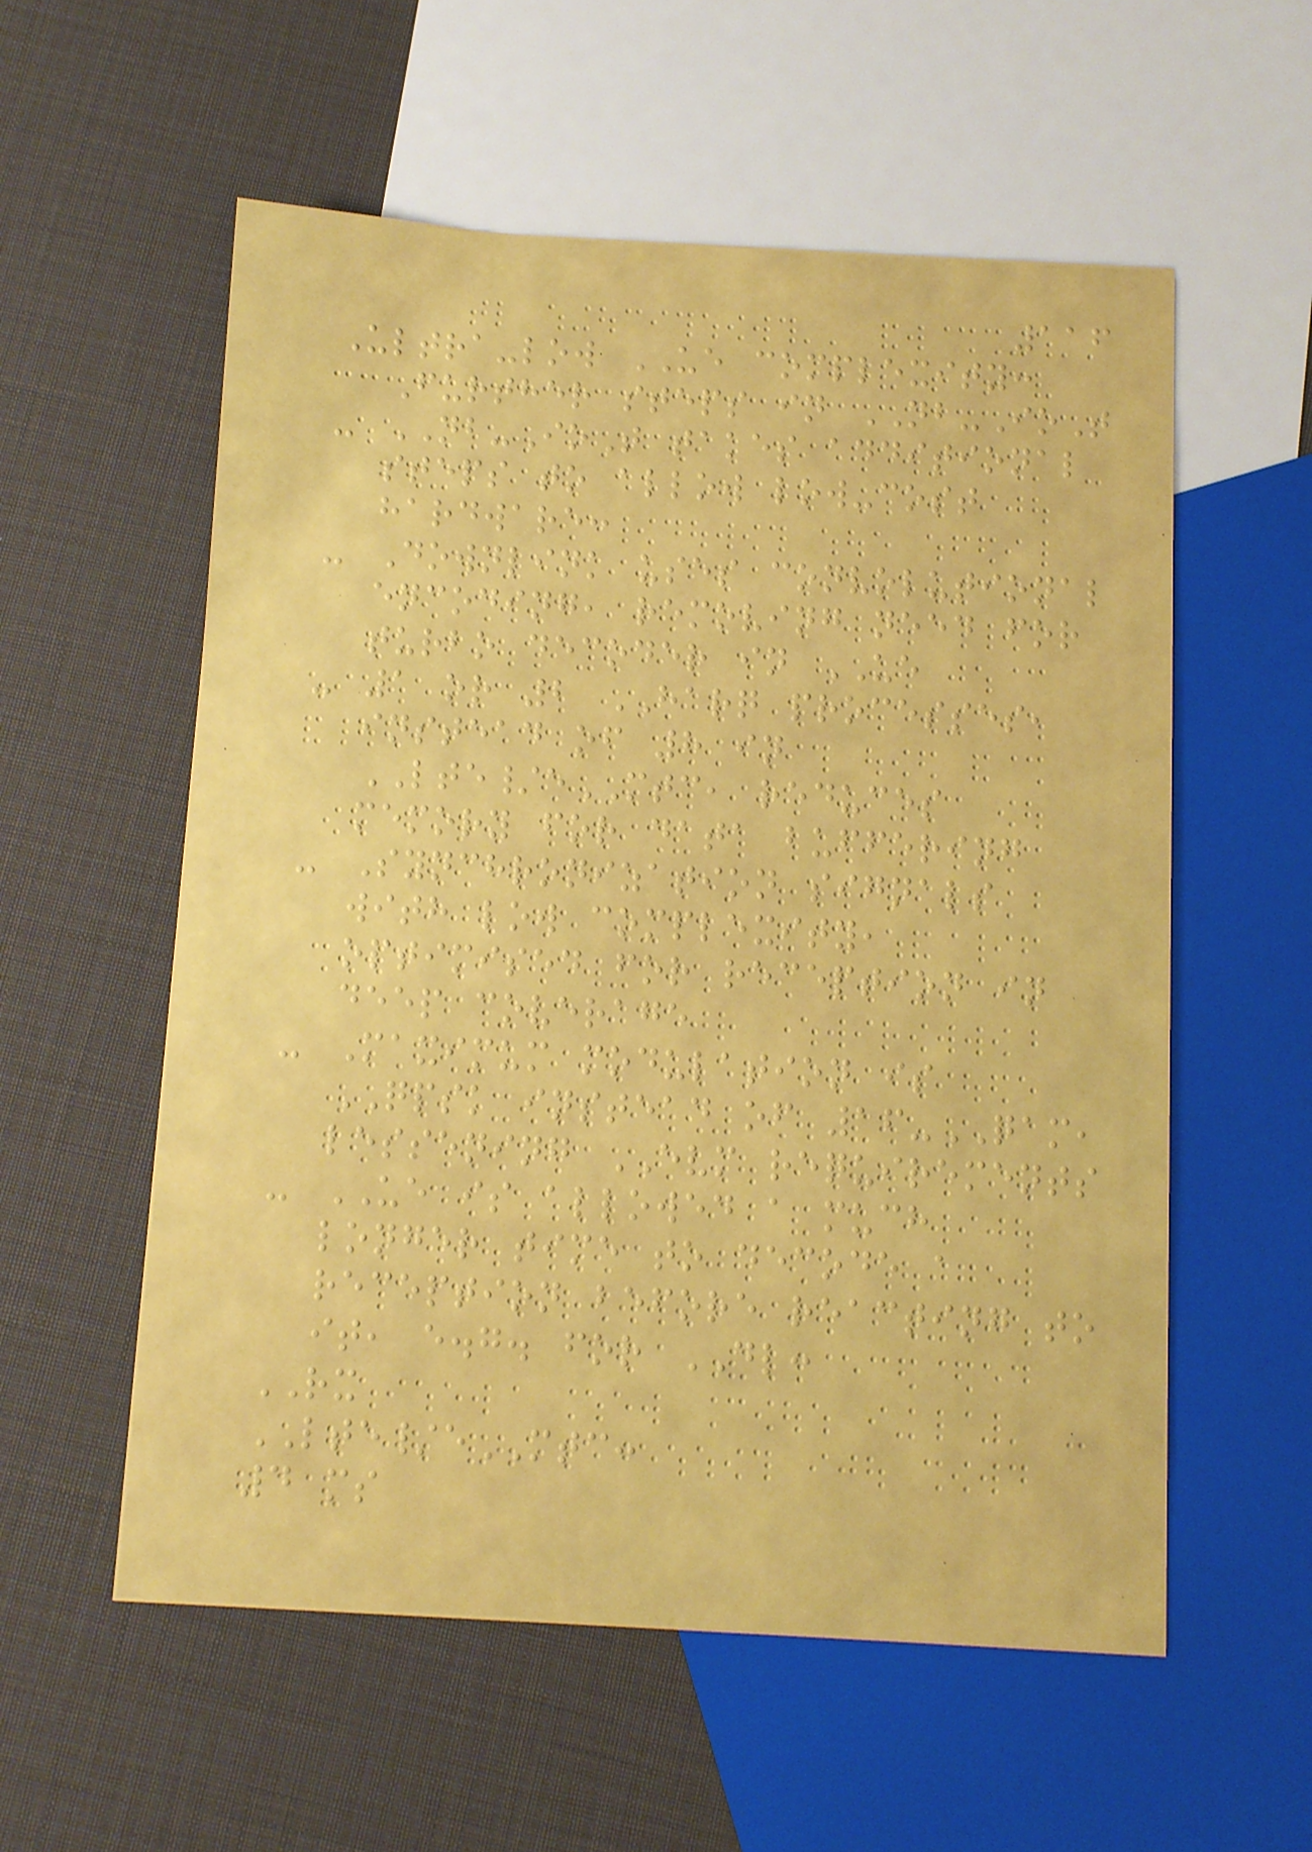116
Ultra-low UE complexity:
Further steps in NB-IoT
- NB-IoT takes additional
steps to allow low-cost
hardware:
- Downlink uses convolutional
encoding, removing need for
turbo decoder in UE
- 1 or 2 HARQ processes,
instead of 8 in
LTE/eMTC, reduces
memory for data buffering
- Synchronization signals
with low complexity,
optimised for reception in
deep coverage
- Maximum modulation is
QPSK instead of 16-QAM,
lessening EVM requirements
- UE is allowed a much
longer time to decode a
reception before reacting to
it, e.g. for DL:
RX
LTE/eMTC:
4 ms
